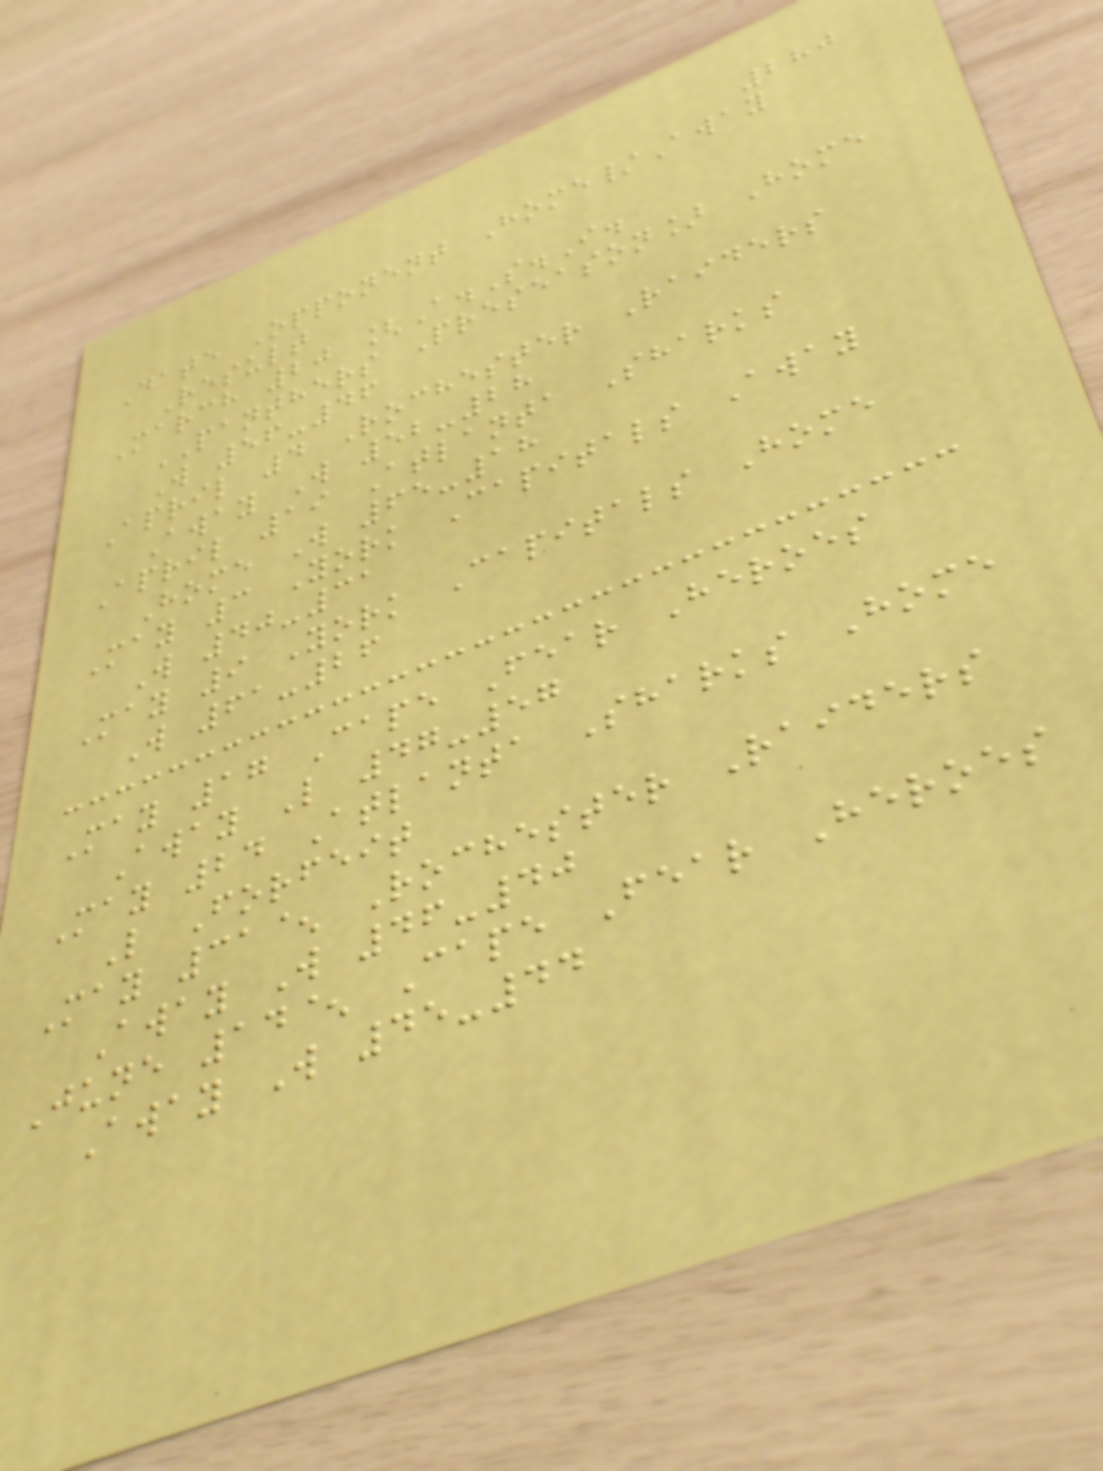280
Date Opponent Home/Away
Result
March 20 [A.S.I.
PANTHERS Preseason] Home
W 56-46
April 4 Rochester Raiders
Away W 52-28
April 19 Atlanta Sharks
Home W 65-18
May 3 York Capitals Away
W 40-31
May 9 York Capitals Home
W 61-26
May 17 Cape Fear Heroes
Away L 47-57
May 24 Atlanta Sharks Home
L Forfeit
May 31^ Rochester Raiders
Away W 46-40
June 14^ Cape Fear Heroes
Away W 45-44
